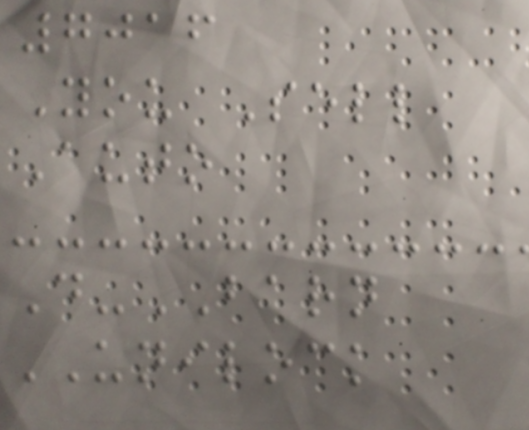7016
You Sell
Auto
D-BARN
UNILOCK
